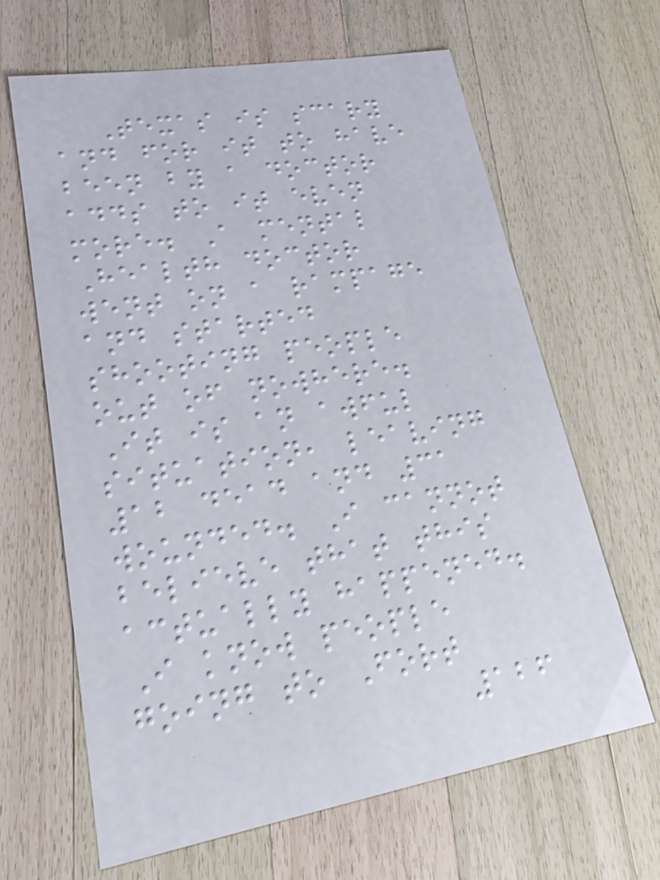Texas is scary
and for it to have
been by a doctor
adds to it even
more. A mental
Health doctor
went on a rampage
and started
shooting people
out of nowhere.
It is an awful
situation, leaving
12 dead and 31
wounded. I cannot
believe that this
actually happened.
I know people
going to Fort
126
